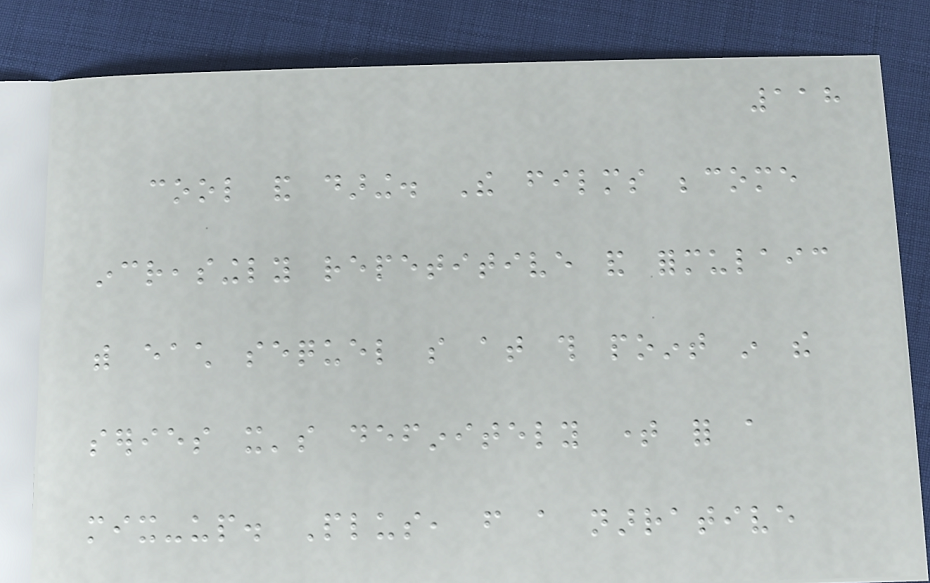118
cool and daring. The films become
increasingly repetitive and formulaic
with each sequel so at this point in the
series it's definitely time for a
mix-up. Plus, from a narrative
